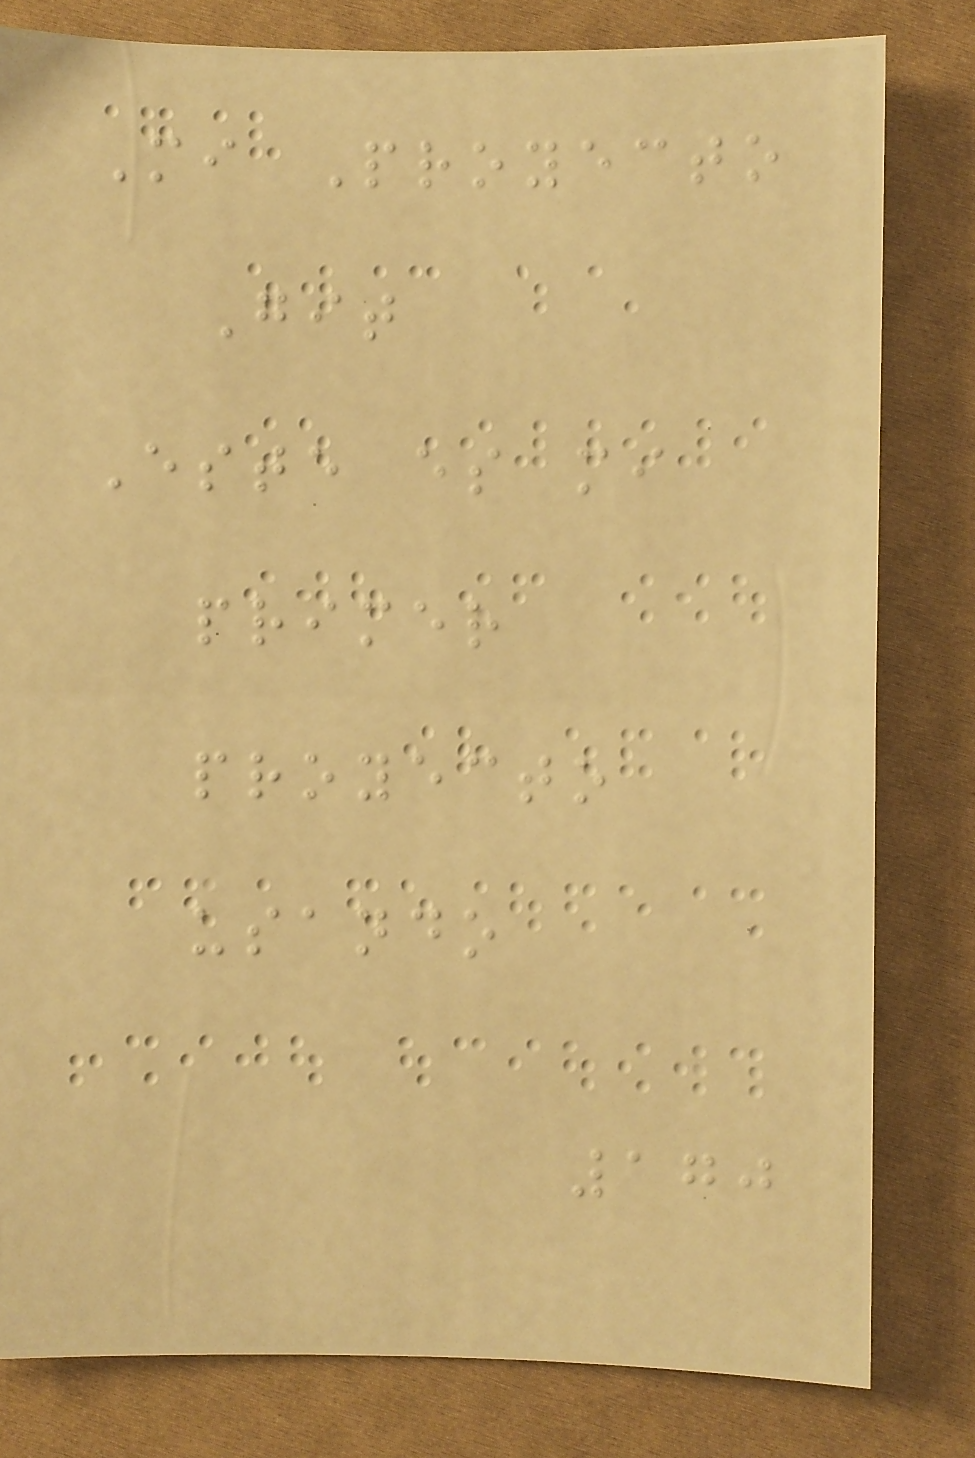Mi Proyecto
Git
Este es mi
primer
proyecto
usando
170
